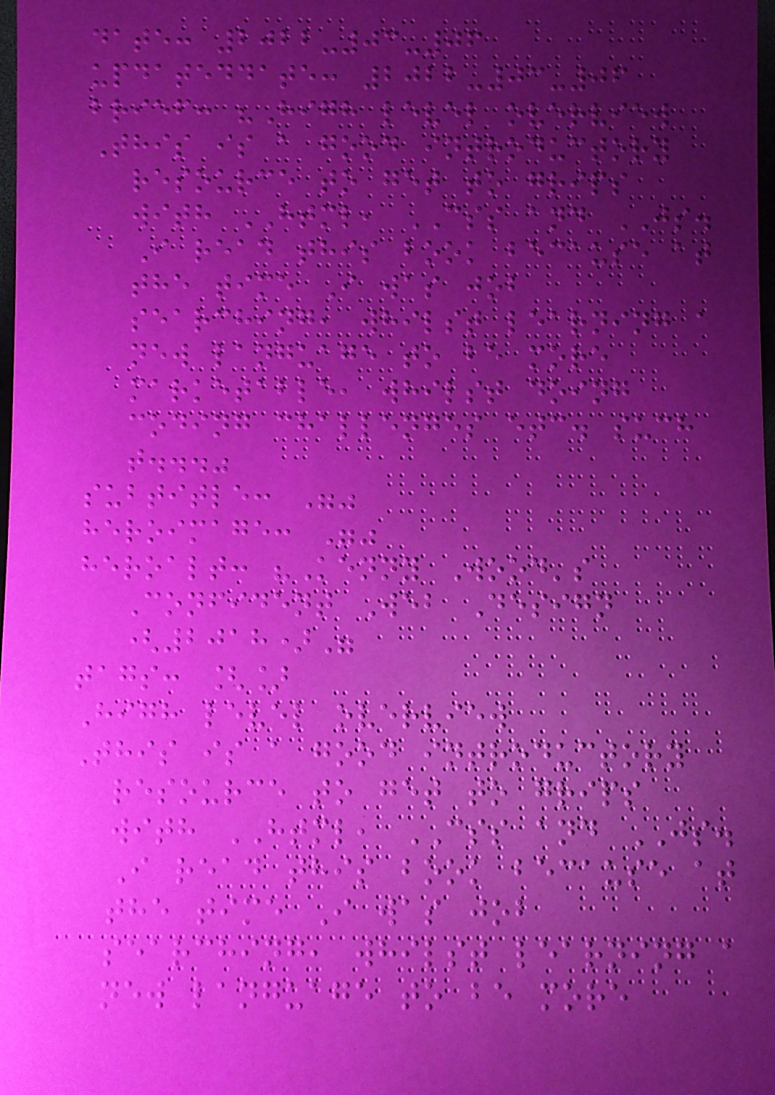date: 2022-03-06
updateddate: 2022-03-06
brief: "High level overview
This is a good introductory
resource to get to grips
with HTML, CSS and JS.
I read this book because at
the time I was job
searching, whilst learning a
new language to be more
marketable, whilst doing
coding challenges etc. such
t..."
subtitle: ""
heroimage: ""
heroalt: "Kenny Wood's
Confident Web Design
(2018)"
tags: []
High level overview
This is a good introductory
resource to get to grips
with HTML, CSS and JS.
I read this book because at
the time I was job
searching, whilst learning a
new language to be more
